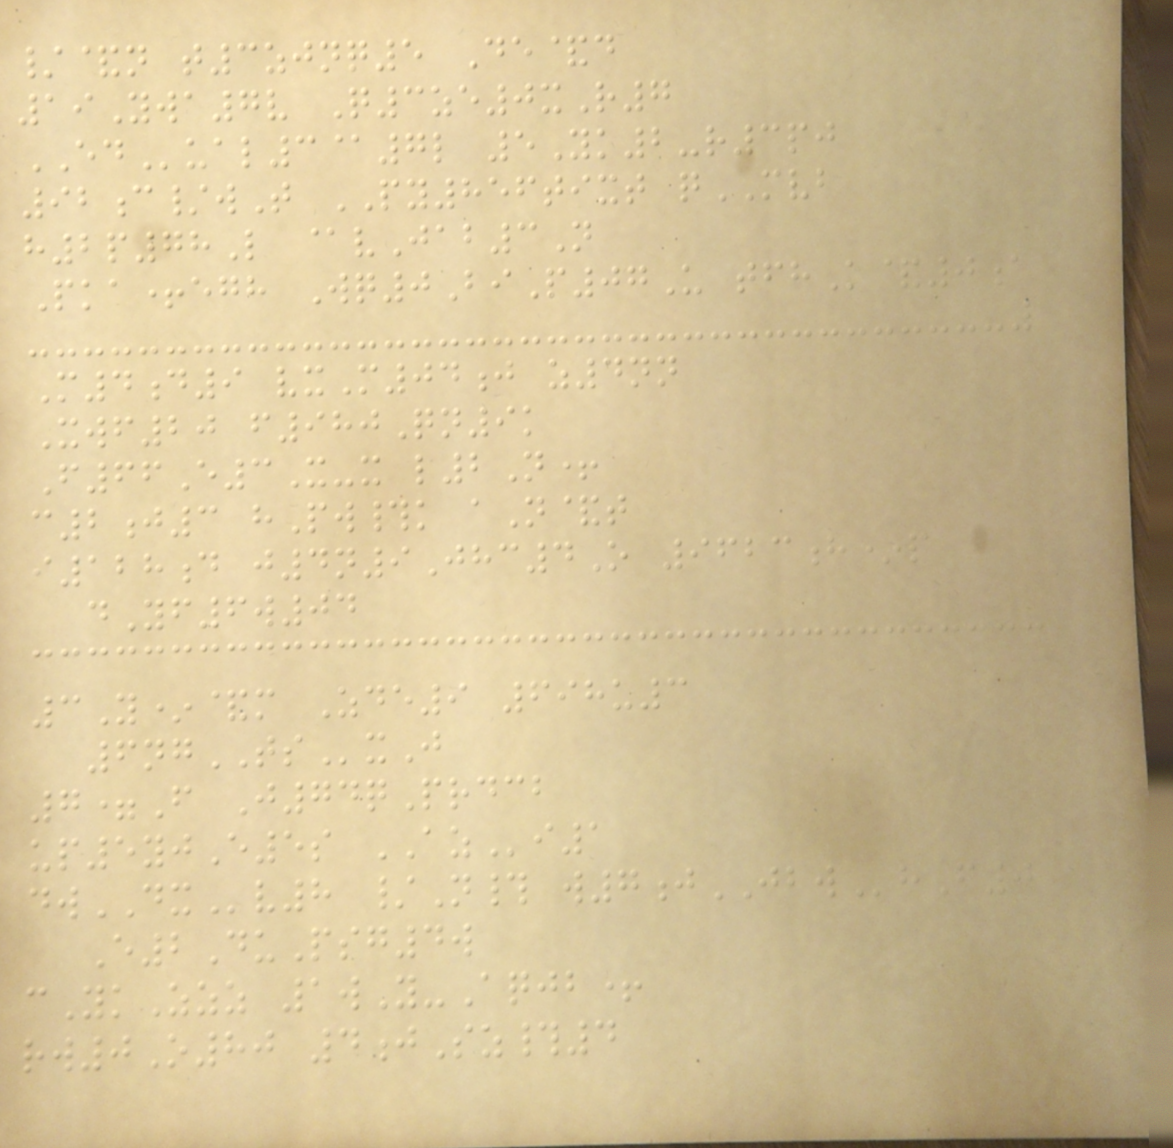/&n t3zjnq5 De&d
19Ywa7v Q3ze0xR7
EDual3@7l 5Yk2-r3pj
92c/wT PY856tixt qMVB
h2p78L @vJab3N
Pka+egh Wq0BiP07U tfhK&0a
M4d9 vxM04j z4nn
Xwf20 f980Qn9k
F66E3X-x l2N+
c2j3 hPw#k aN&t
i128d j4n9Jhc4O 9623h*p
dYf6w04
3Y*&m Zde9 698u3
6ngTSxJ
7=F J74qPrdcb
up5yjE5s AZi1
dwDXv8 /N# w7jJBWhF0
E2DuPsg4w
cYkZzz 1wY-Aqjb+
rw0O80 4jSz#4
